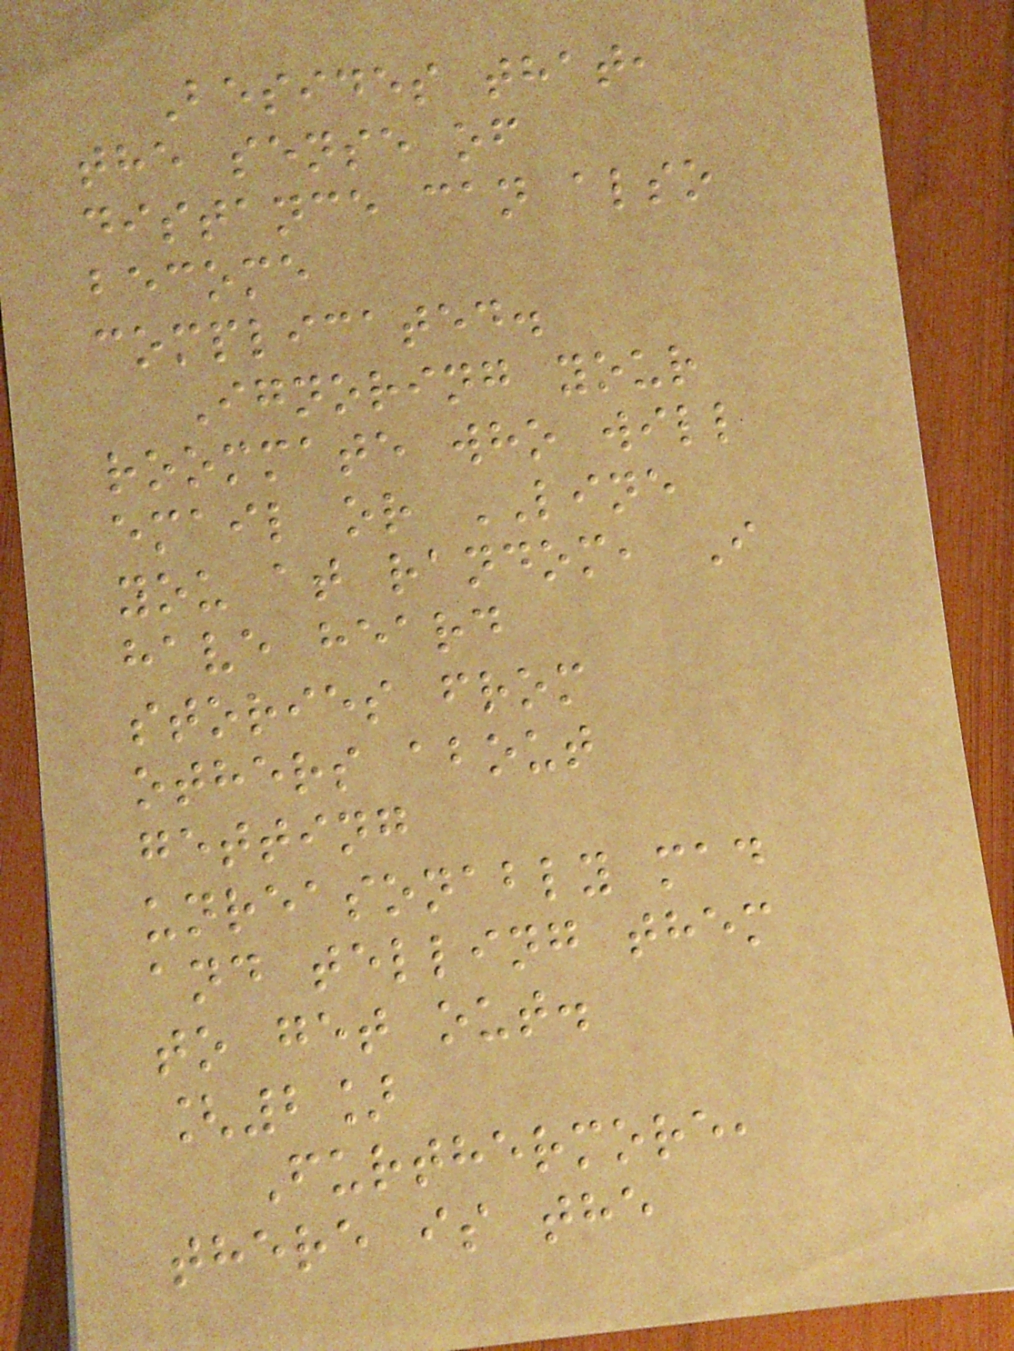Besides that,
the sense of
distance can also
become
complicated.
Ignoring your
roommate who will
email or LINE
you at random, I
have heard
stories from
others about
getting
unreasonably mad
and telling them
to get out.
[2]
Furthermore,
there is the
